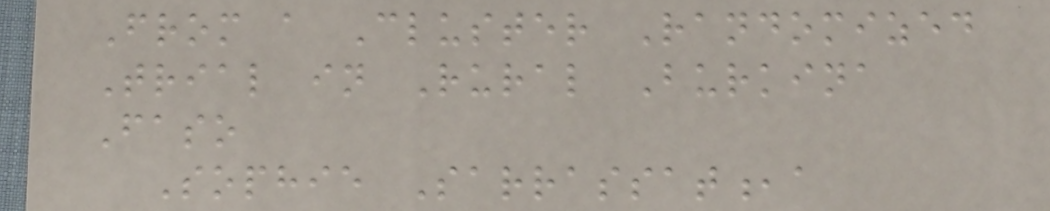From a Cluster Randomized
Trial in Rural Burkina
Faso
Sophie Sarrassat,a
